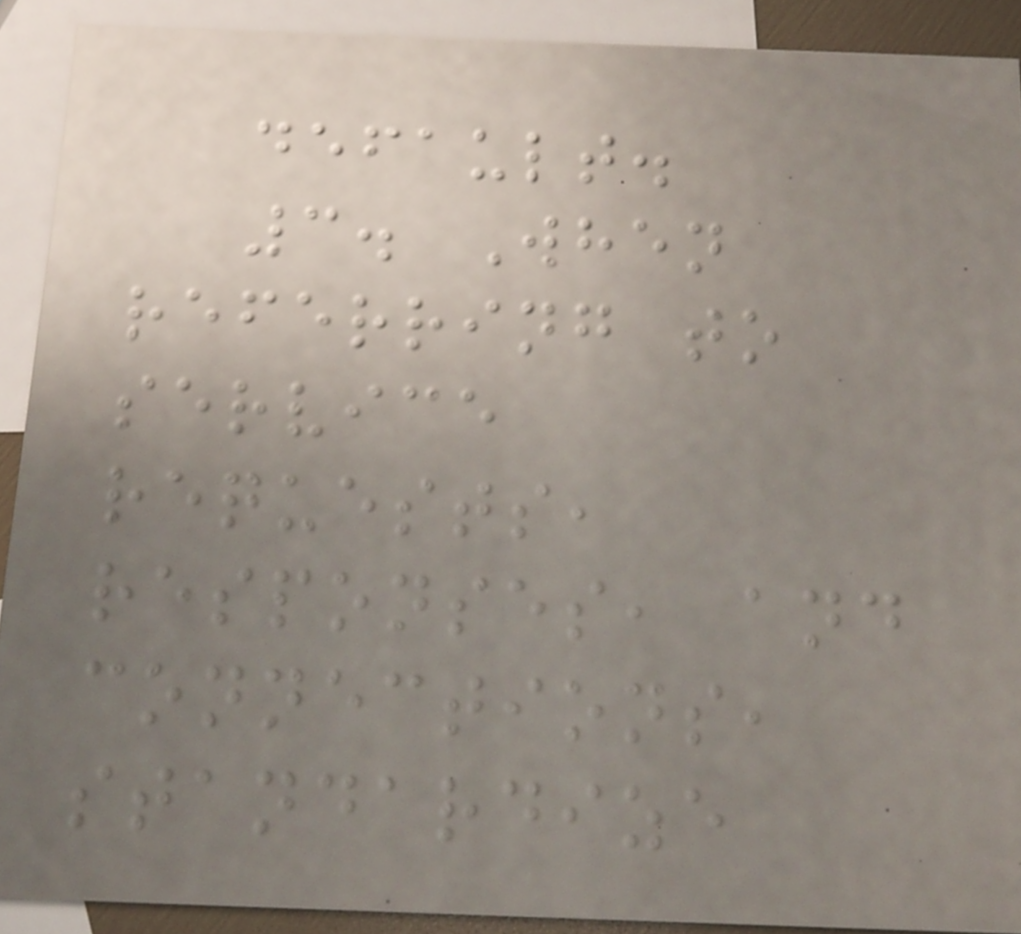default.
3. When
referring to
service
requests,
responses, and
connections,
standardize
